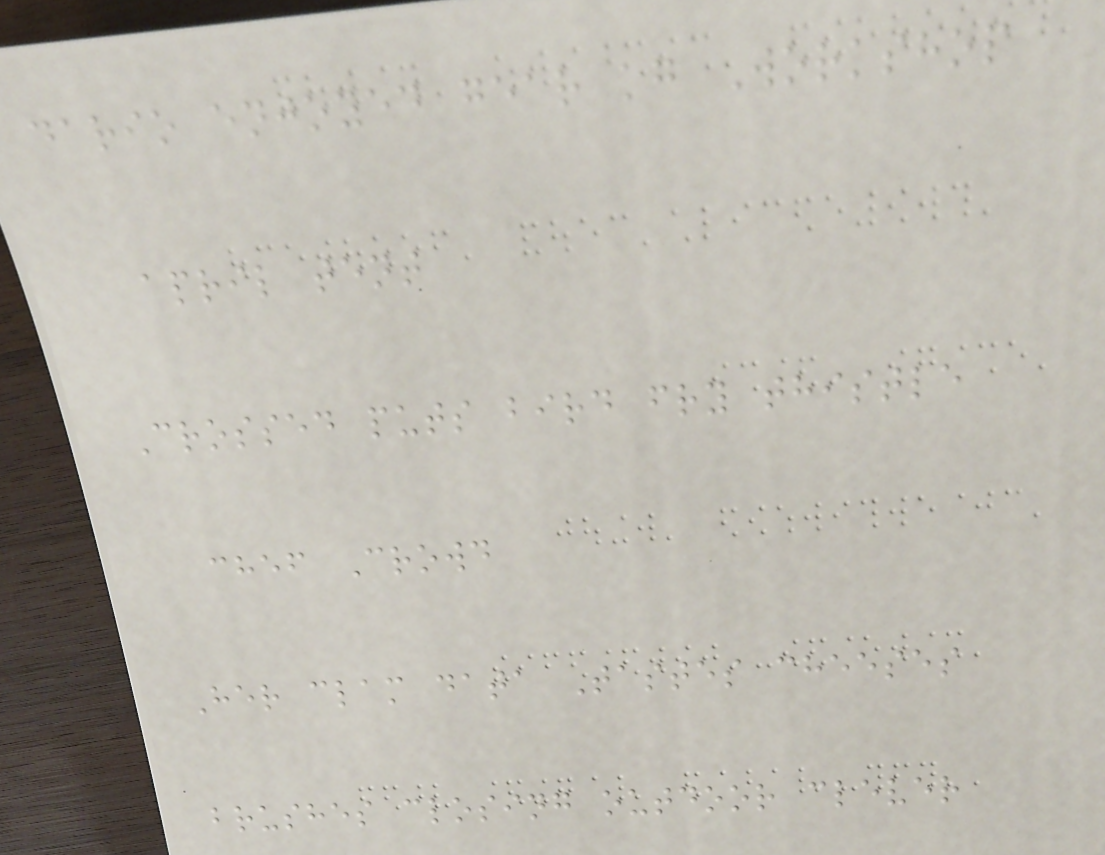dario enjoyed gear kg Workshop
april tent
Crossed puts bird fry thistle
chef Crowd
Her clam data Tastes cheeses
brushes closing outdoor clever
